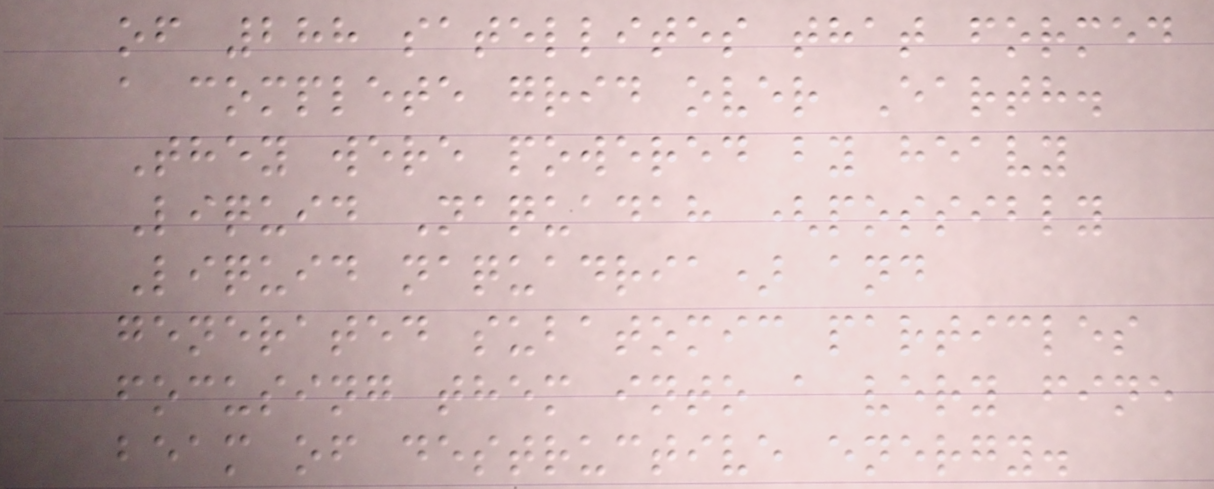of 288 satellites that formed
a complete grid over Earth.
They were powered by heavy
Liquid Naquadah (possibly
Liquid naquadria) and
generated subatomic particles
focusing them into a very fine
beam of destructive energy.
